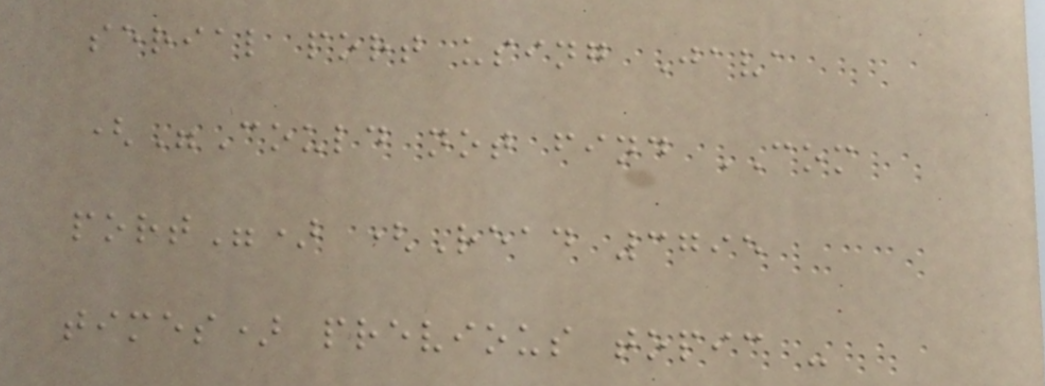serial port using Java
("Could not find COM
port") (Read 3795
times) previous topic -
